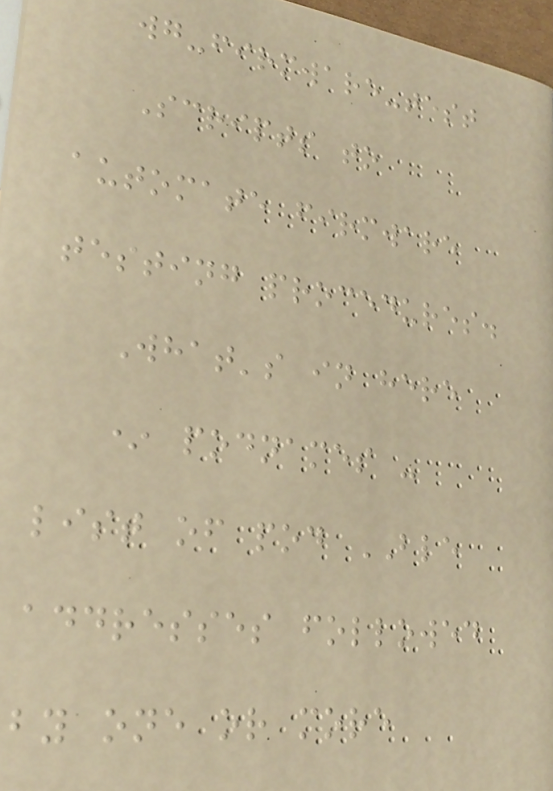wg-firmware-test
Scripts to
automate firmware
testing procedures.
What's in here
* podnames -
list of pod BLE
addresses followed
by one or more
